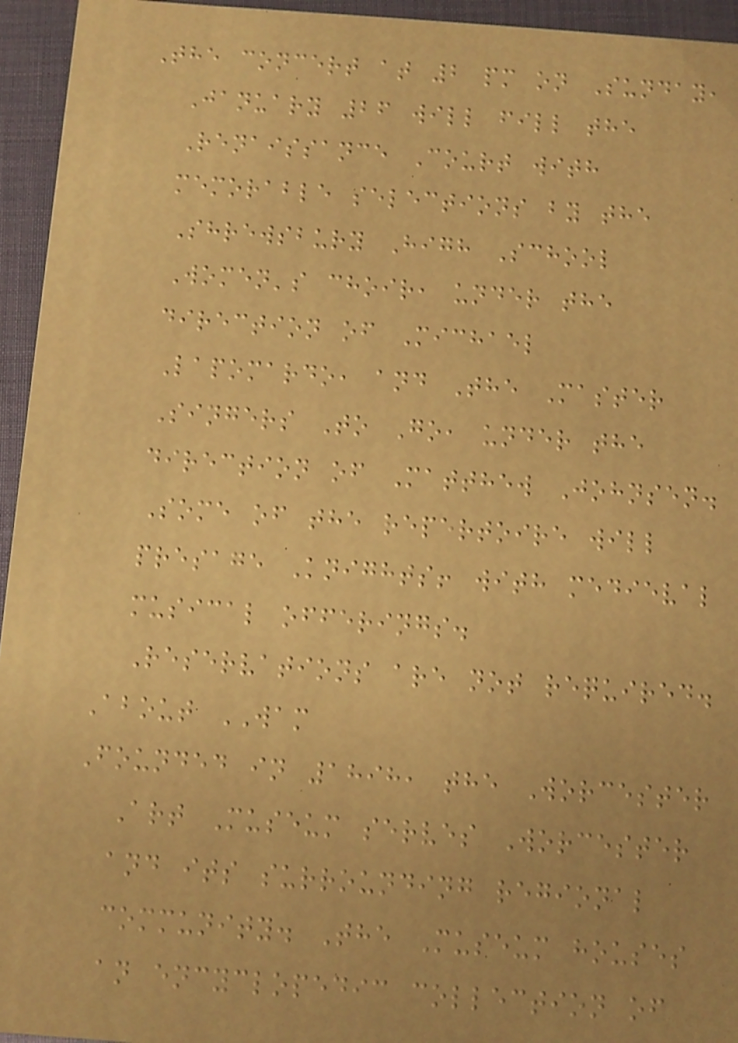The concert at 2 pm on Sunday,
January 26 will fill the
Renaissance Court with
memorable selections by the
Shrewsbury High School
Women's choir, under the
direction of Michael
Lapomardo, and The Master
Singers To Go, under the
direction of Matthew Johnsen.
Some of the repertoire will
presage Knights! with medieval
musical offerings.
Reservations are not required.
About WAM
Founded in 1898, the Worcester
Art Museum serves Worcester
and its surrounding regional
community. The Museum houses
an encyclopedic collection of
